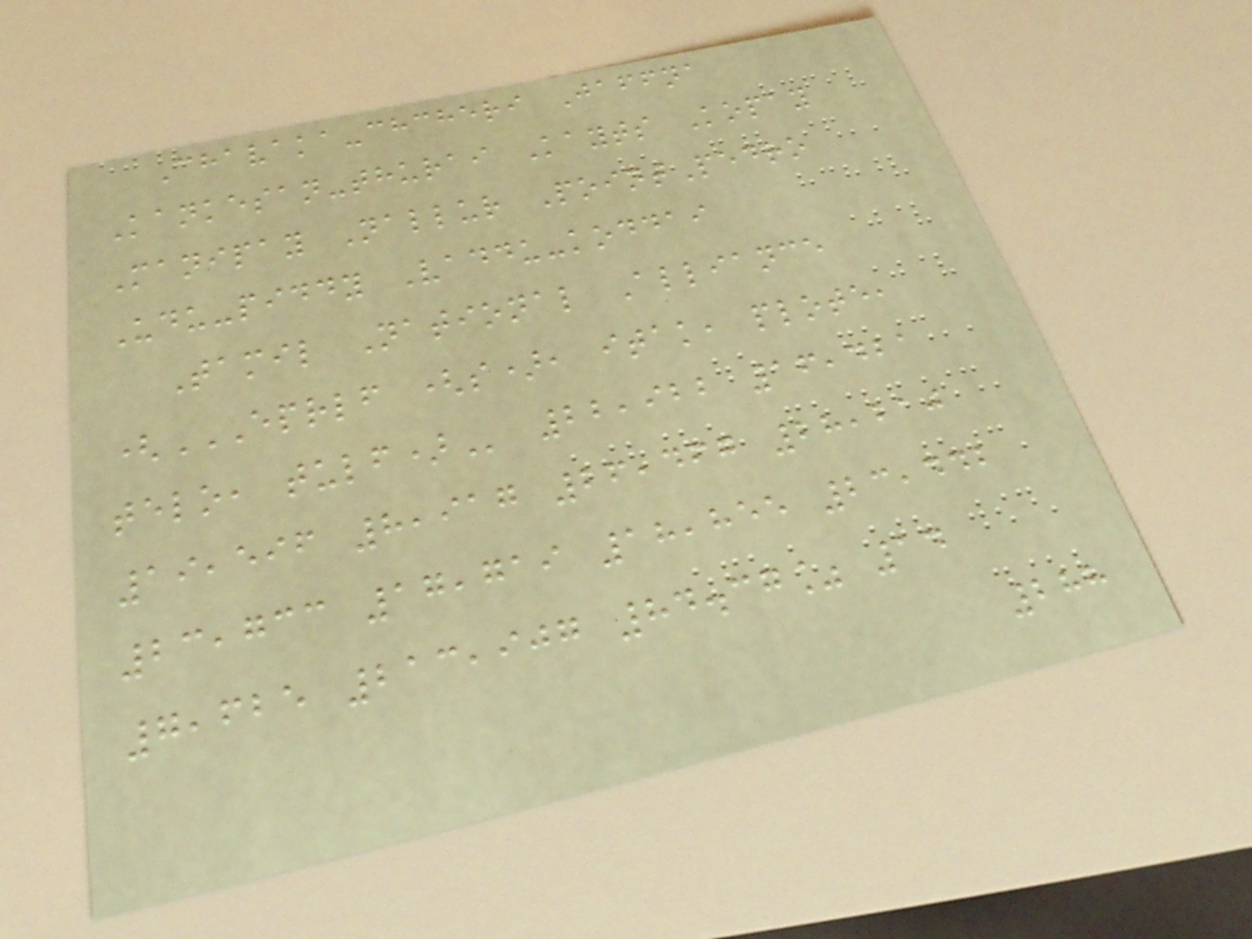Chavaka-chcheri Jaffna
Kankesan-thurai Kayts Kopay
Manipay Nallur PointPedro
Udu-piddy Vaddu-koddai
Tamil National Alliance
(EPRLF (S), ITAK, PLOTE,
TELO, TULF) 22,922 16,421
19,596 8,917 26,467 28,210
23,733 17,719 18,855 23,442
7,625 213,907 84.37% 14
288
